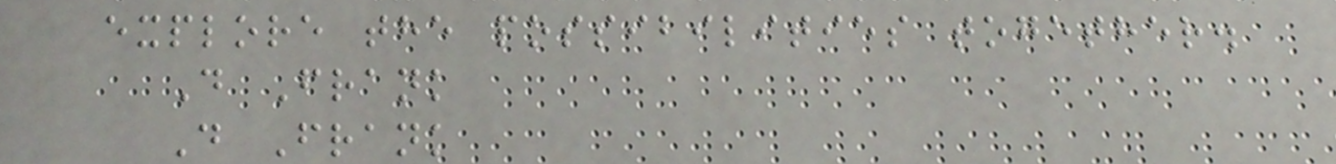explore the possibilities together.
D Frank
D Frank
